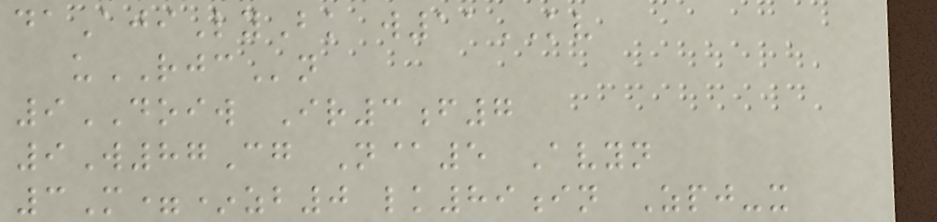daAjiLyBk w11KV
uRJCn
9DOIW Ir3f7
9W87Cg N@5 Avyn
3M=*zb0 lk89in Zpj-x
